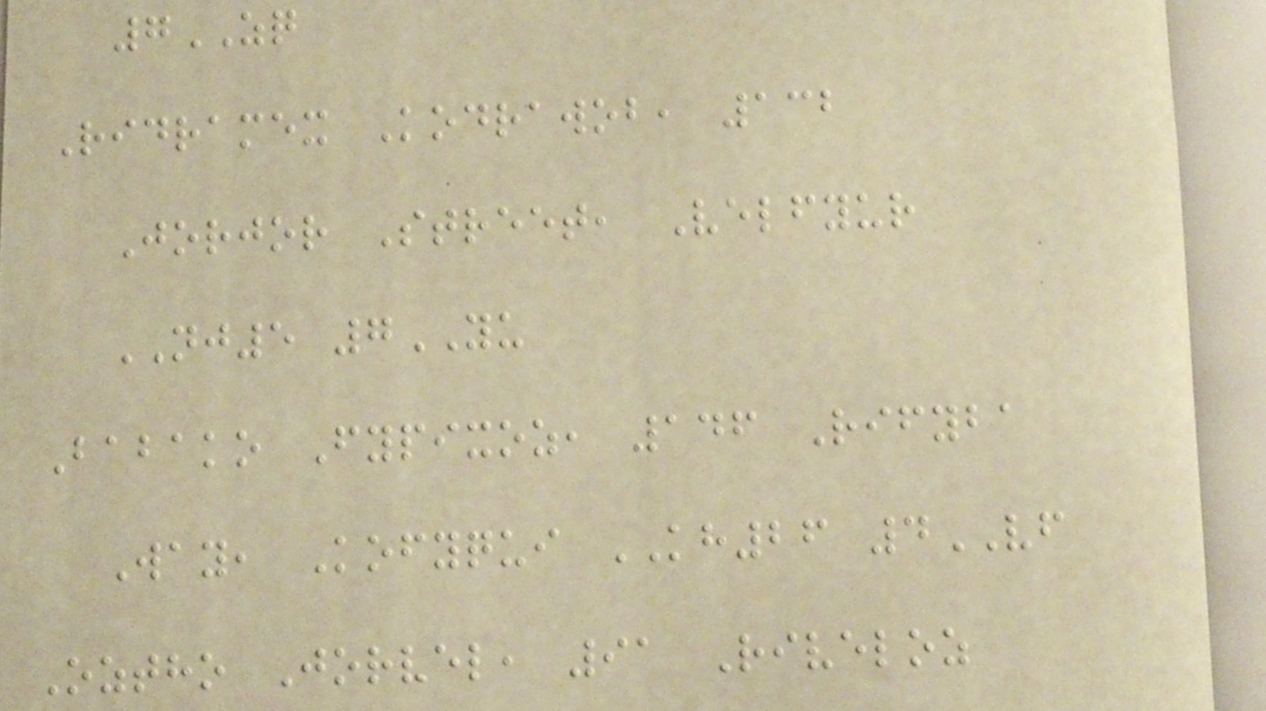7ZQ
Ridramex Kodrawob, 132
Jorjor Street, Velfyur
NJ5 7YU
Babako Fypixoz, 146 Rifyba
Way, Kofyqui KH26 4VF
Oztho Jorvel, 91 Riveloz
